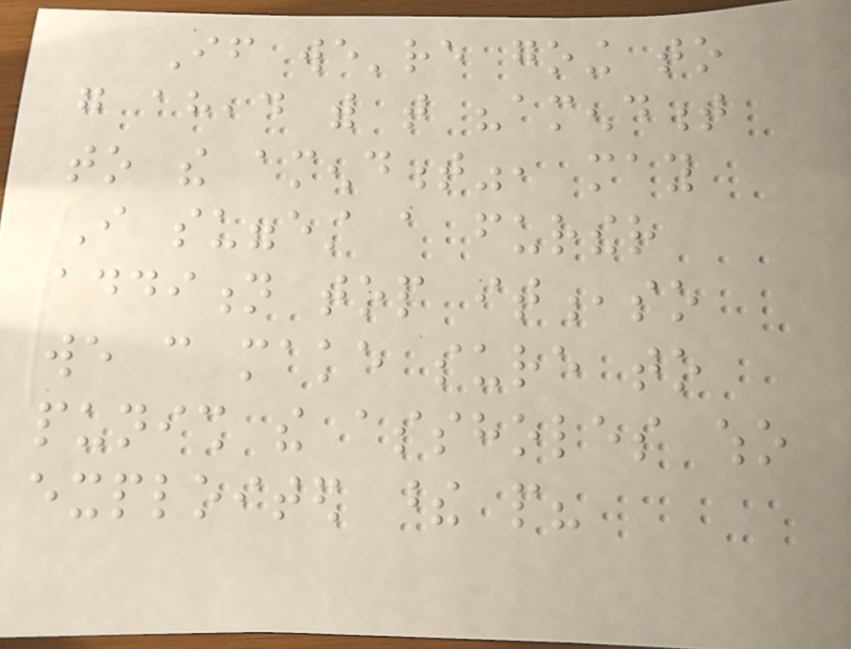If we're going to
go ahead with that "amendment
to the amendment", may
I suggest a further
addition top it,so
we can make sure to
punish the assholes who
exploited these people?
